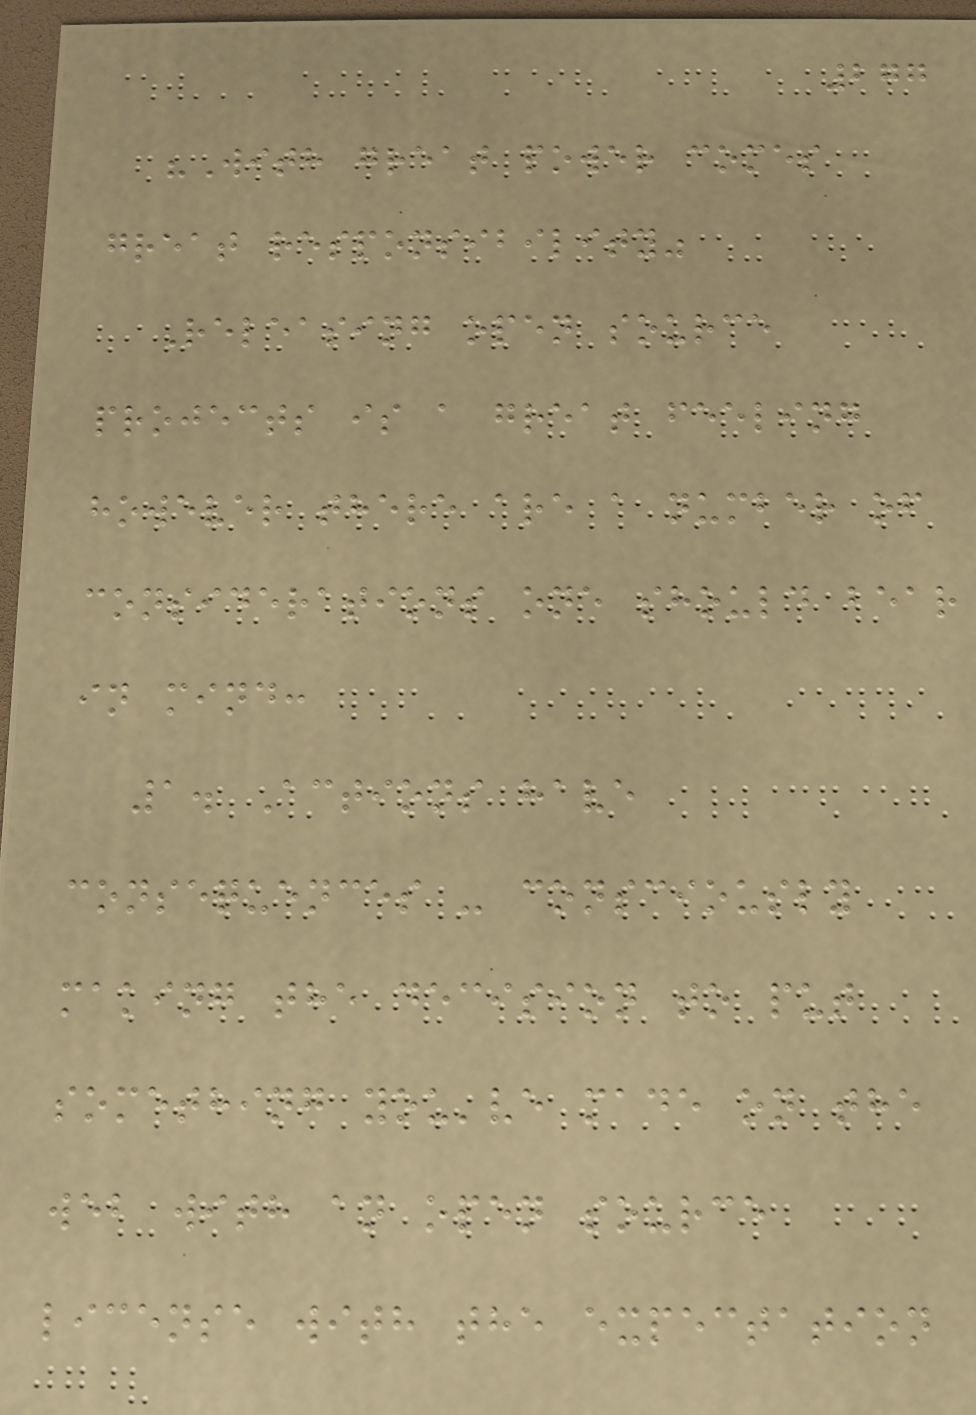277
"With great power comes
great responsibility"
Releasing open source
projects is a great feeling
however there are a number of
considerations one should bear
in mind:
1. Actions have
consequences - consciously
making the decision to put
something you've made on the
web with an open source
license with the expectation
